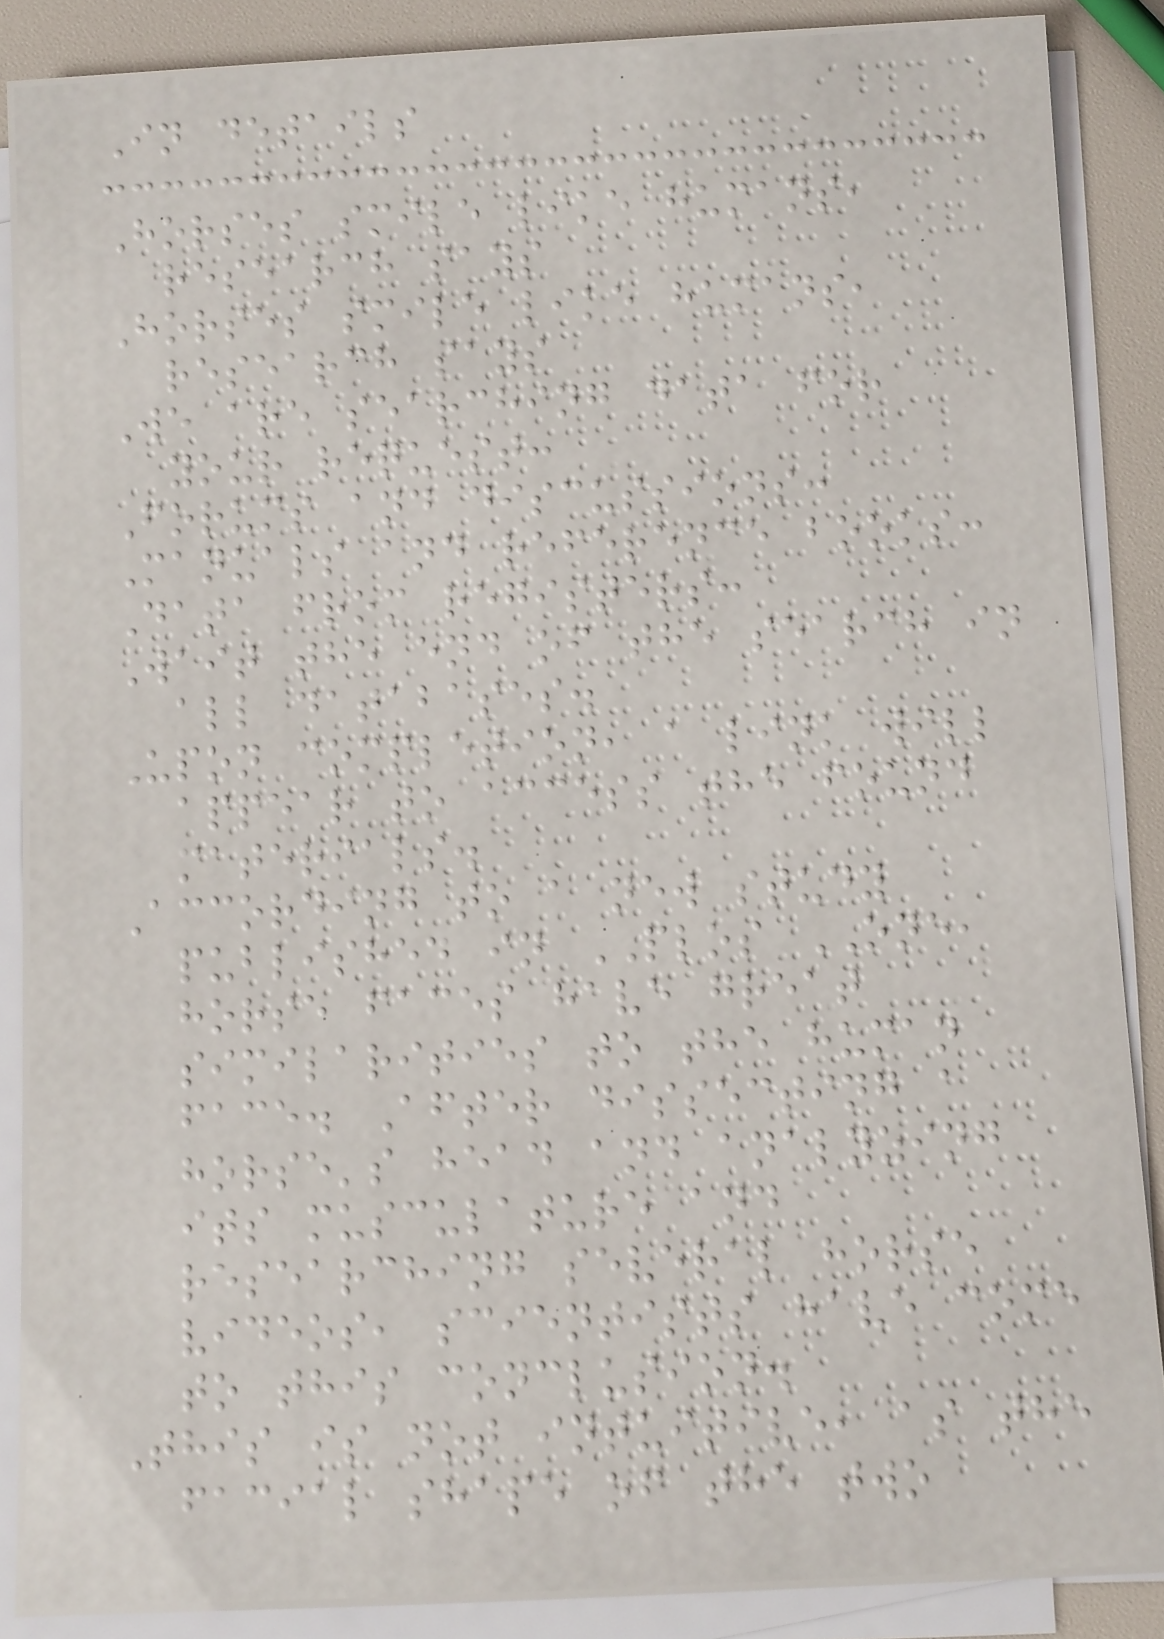In details
Horses smile like humans,
research says
Horses smile like humans,
research says
We are searching data for
your request:
Forums and discussions:
Manuals and reference books:
Data from registers:
Wait the end of the search in
all databases.
Upon completion, a link will
appear to access the found
materials.
According to a new study
published in PLOS ONE,
horse faces have great
similarities to the human
face. After dissecting a
horse's head and analyzing
its musculature and
researching several horse
videos, scientists have come
to this conclusion.
This is not intuitive, as the
facial shape of the two
